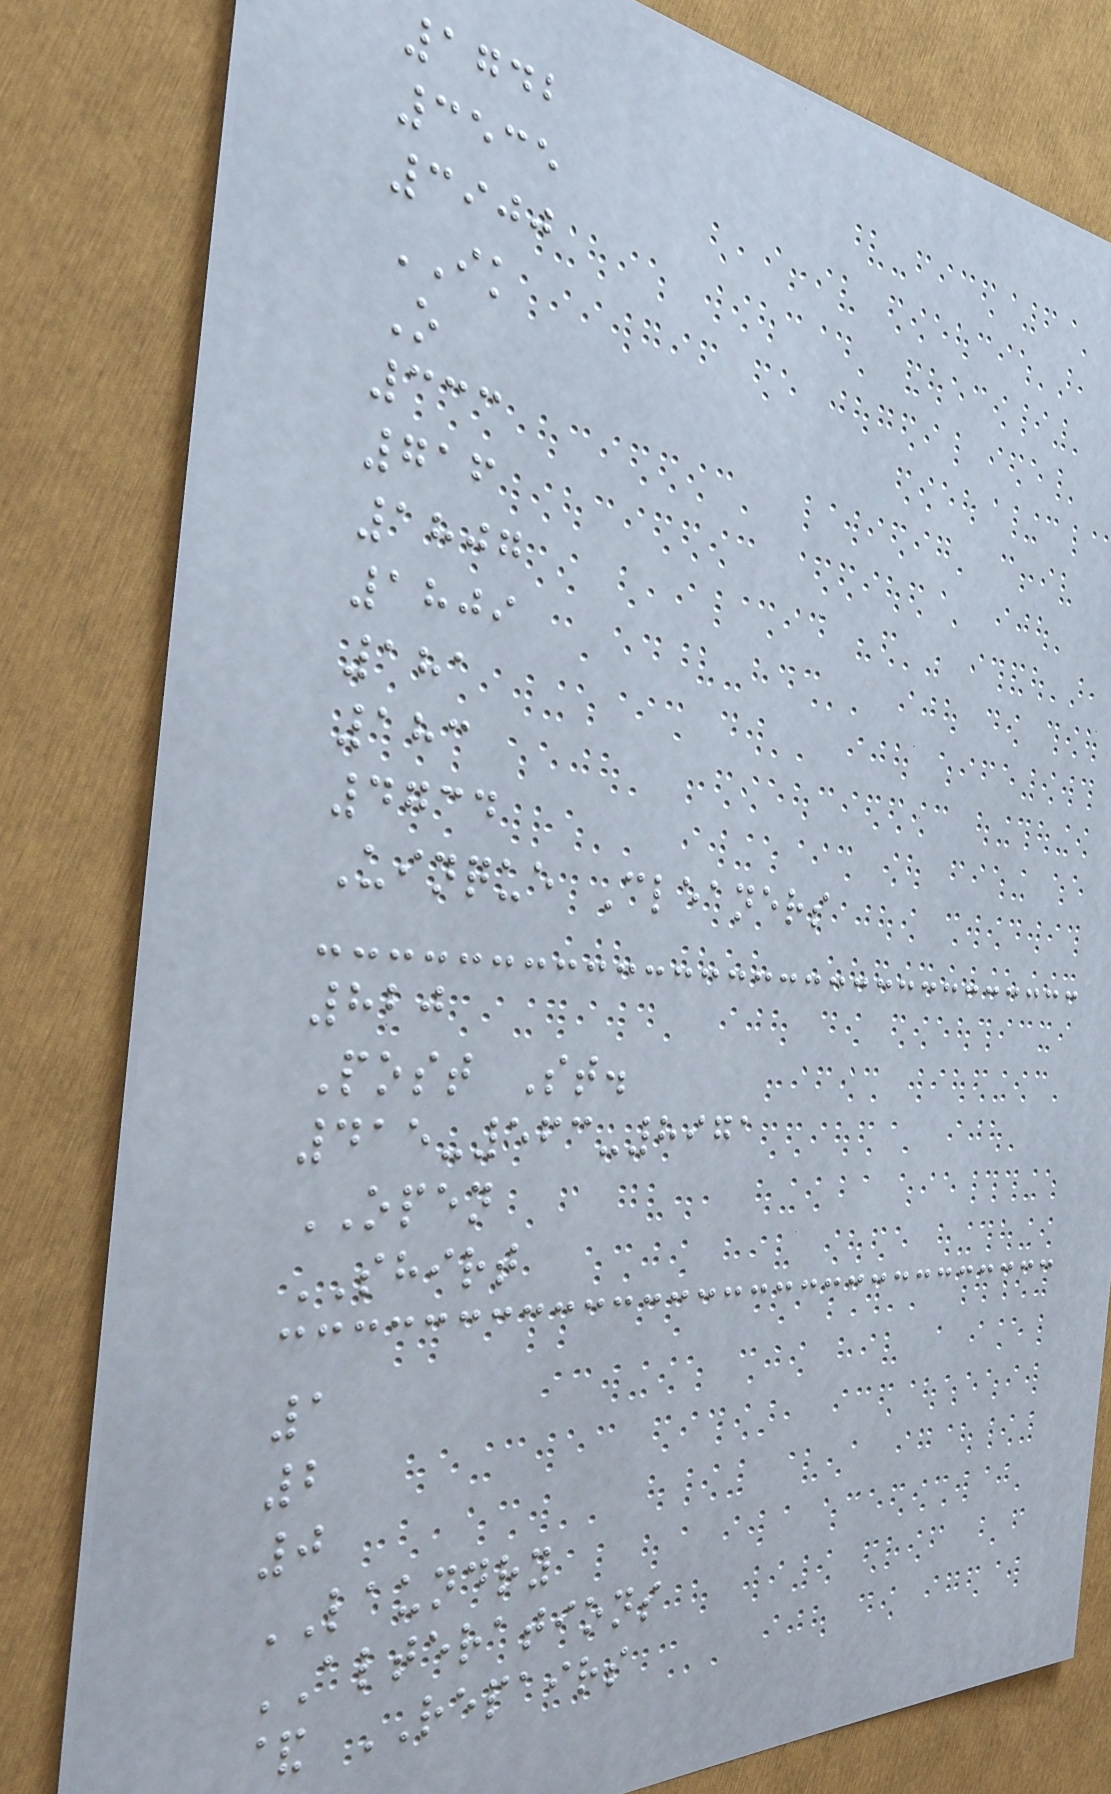1742
3535
3900
IK
O
333
716
1807
1809
181
183
4734
Uinque Cleaners
820
Post St.
415-563-8971
OPEN
SHIRT
1
2
0
LAUNDRY
ALTERATIONS
& REPAIRS
